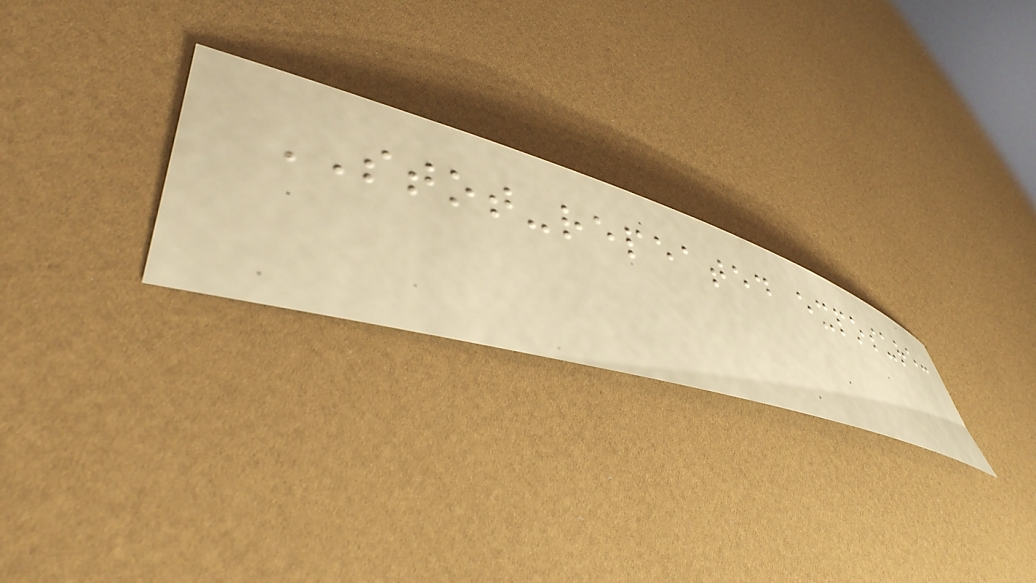STOT-repeated exposure:
